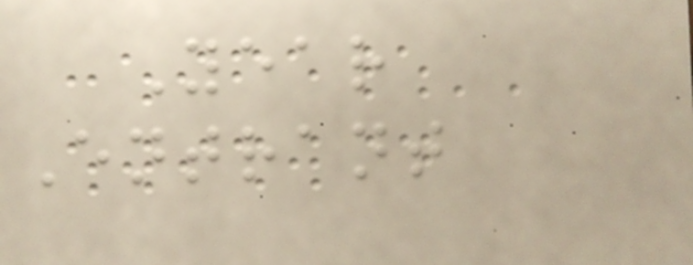Year
Entrant
